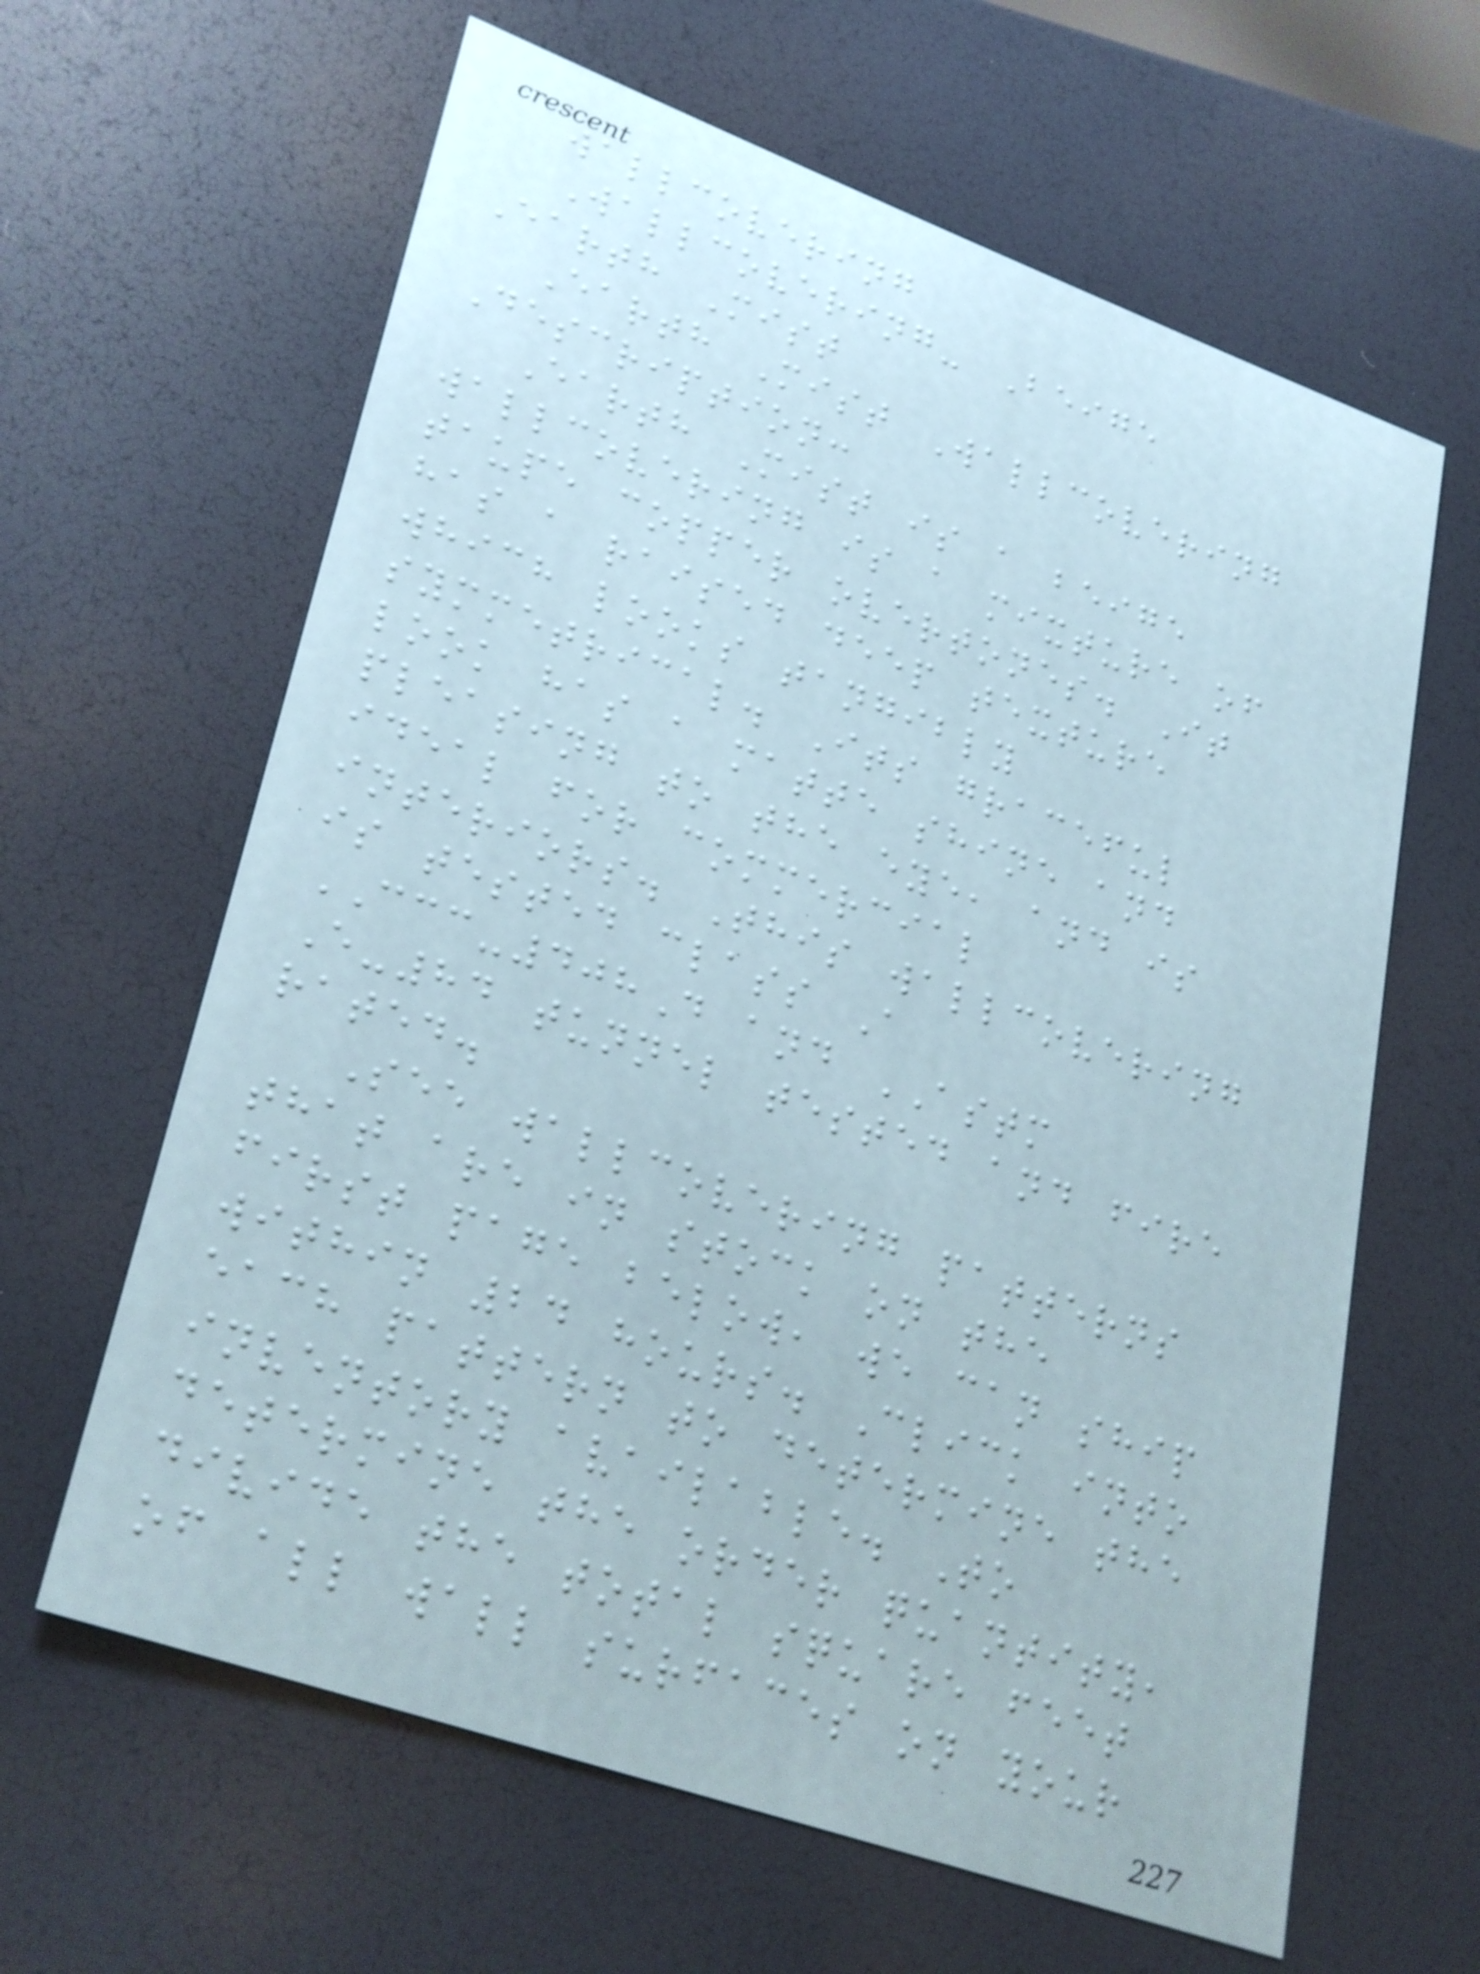wallcovering
Wallcovering- Beige
Earth Mist
Earth Mist Wallcovering
Description:
Earth Mist is a beige
wallcovering is a mixture of
taupe copper overtones. It
has a raised deep texture
which looks tangibly
symmetrical. Its graceful
look has a matte shine and
pleasing to the eye, and is
ideal for commercial
interiors. This wallcovering
is tested class A
CCC-408D and ASTM
E-84 tunnel tested and fire
rated.
See wallcovering patterns
that are in stock on the
first page below, we can ship
within 24 hours. Click into
each pattern to determine the
inventory available. To
determine the order quantity,
divide the total square feet
of all wall surfaces on your
